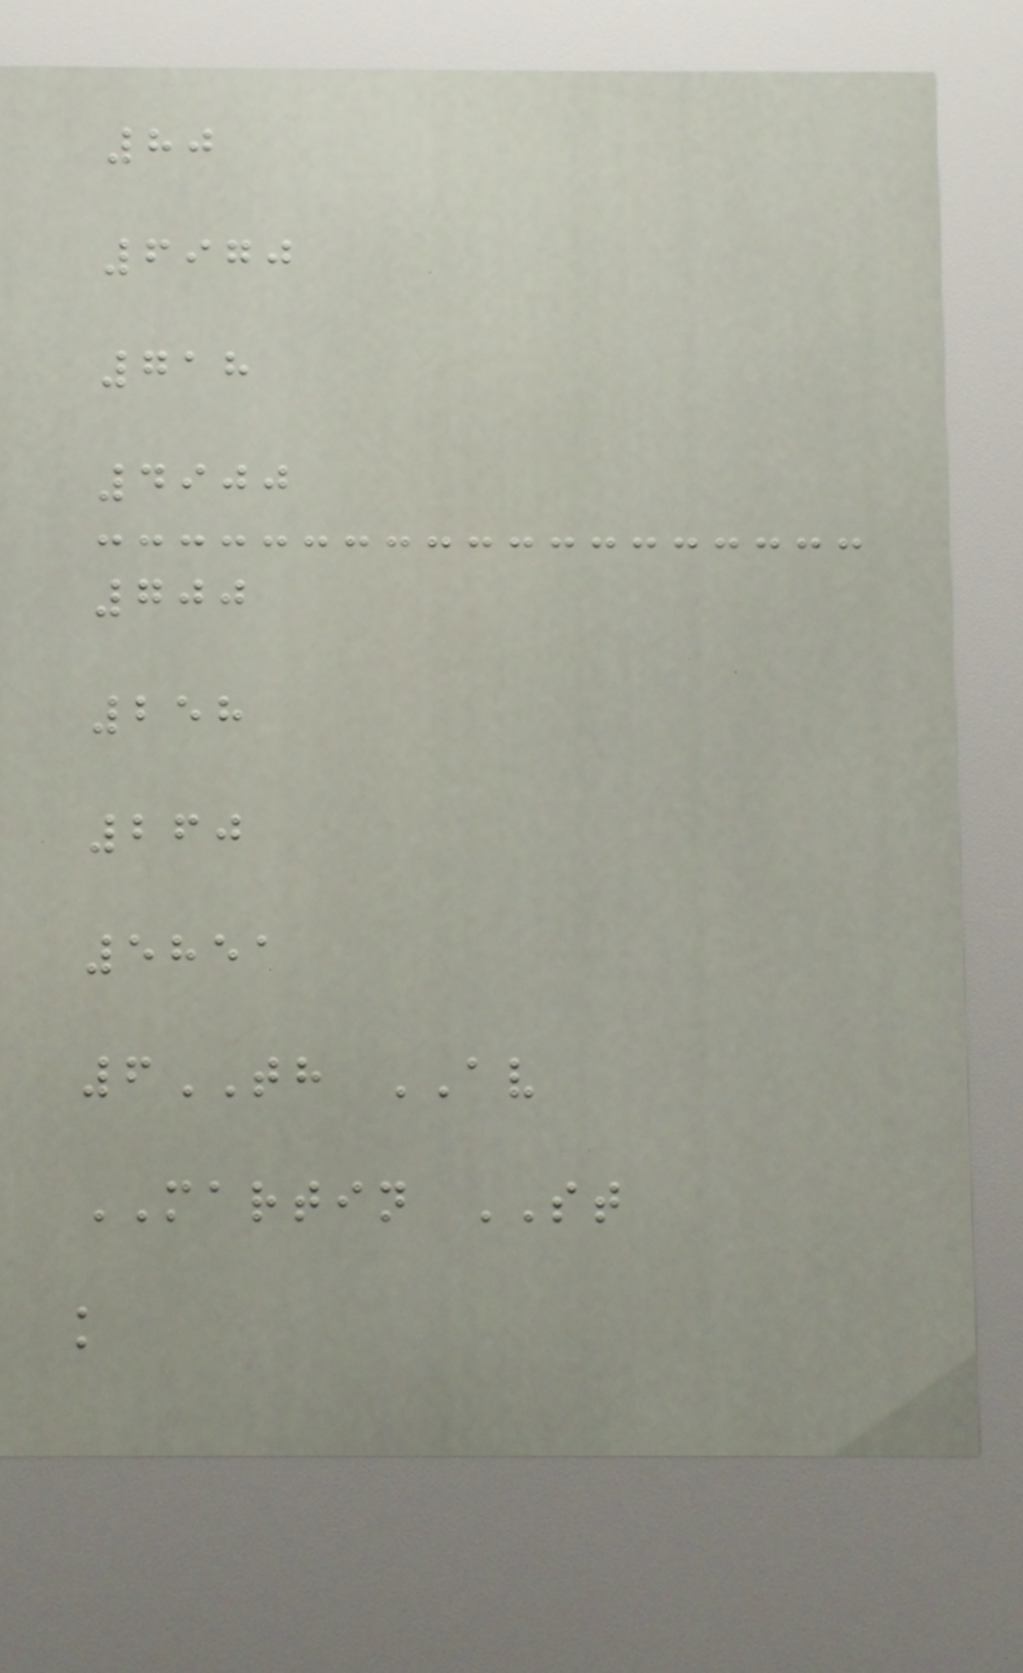80
6970
718
4900
700
258
260
5851
6TH AV
MARTIN ST
k
